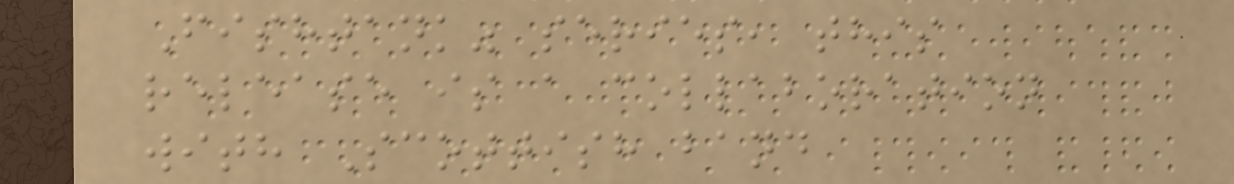Fishtank" series, this
release is a collaboration
with Scottish band
